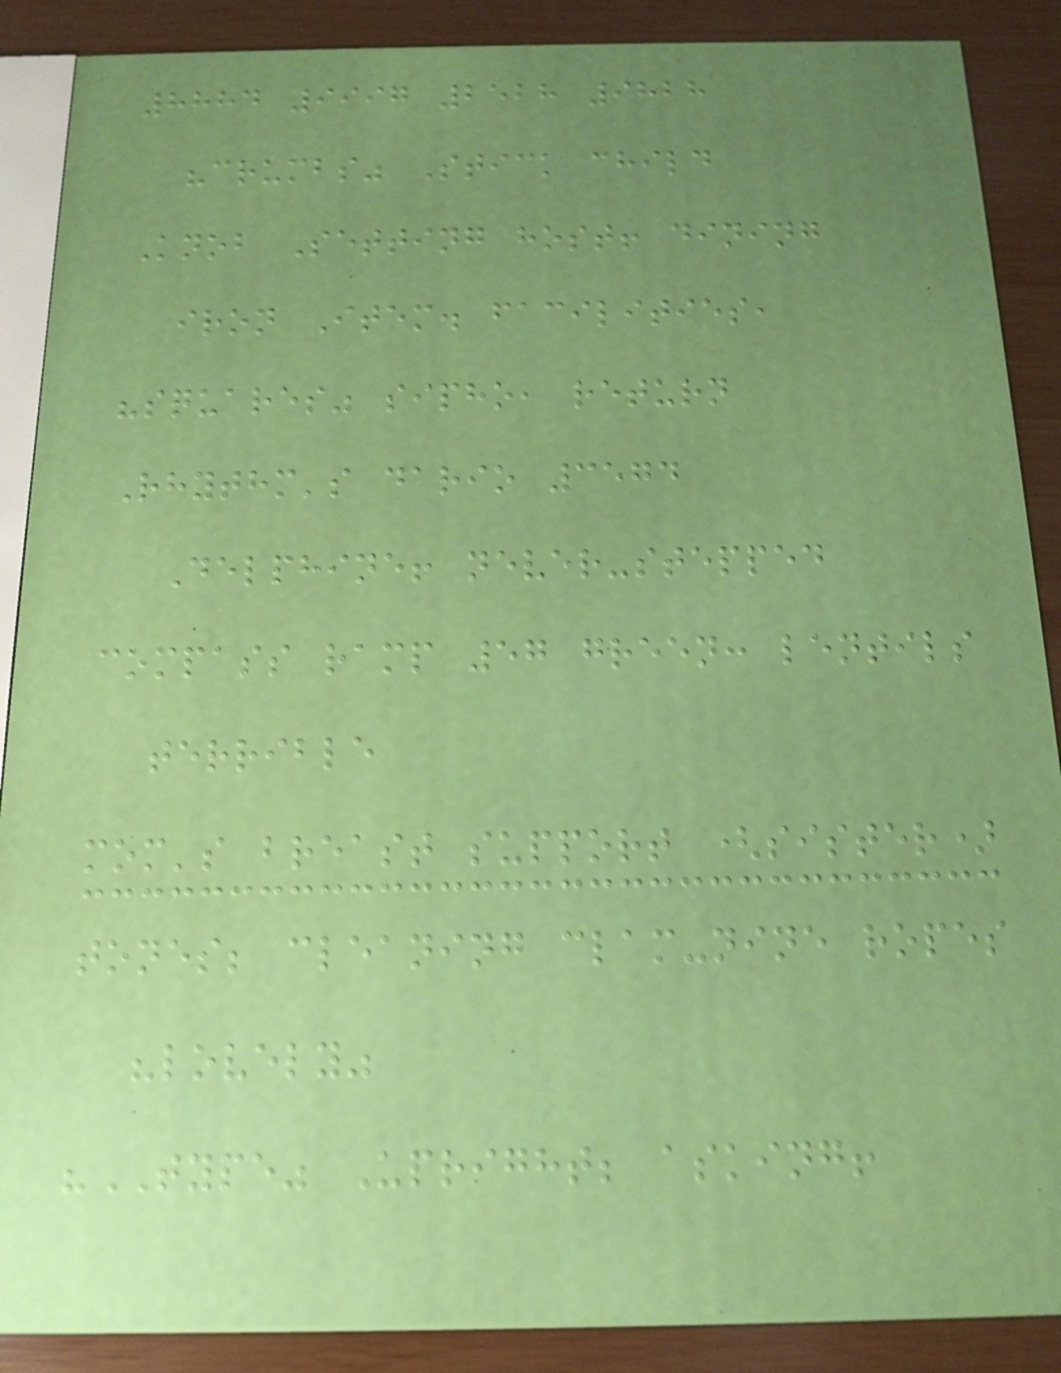8884 9997 2528 9828
"crumbs" Stick child
Knob Setting host! dining
iron Item. facilities,
"squares" sipho, return
Rhythm's dario 3574
Delphine! never-stepped
compass ramp 57 green: lentils
terrible
mom's breast support (sister)
tones; cleaning clam-nine ropes
"lovely"
"TYPE" Upright; asking!
